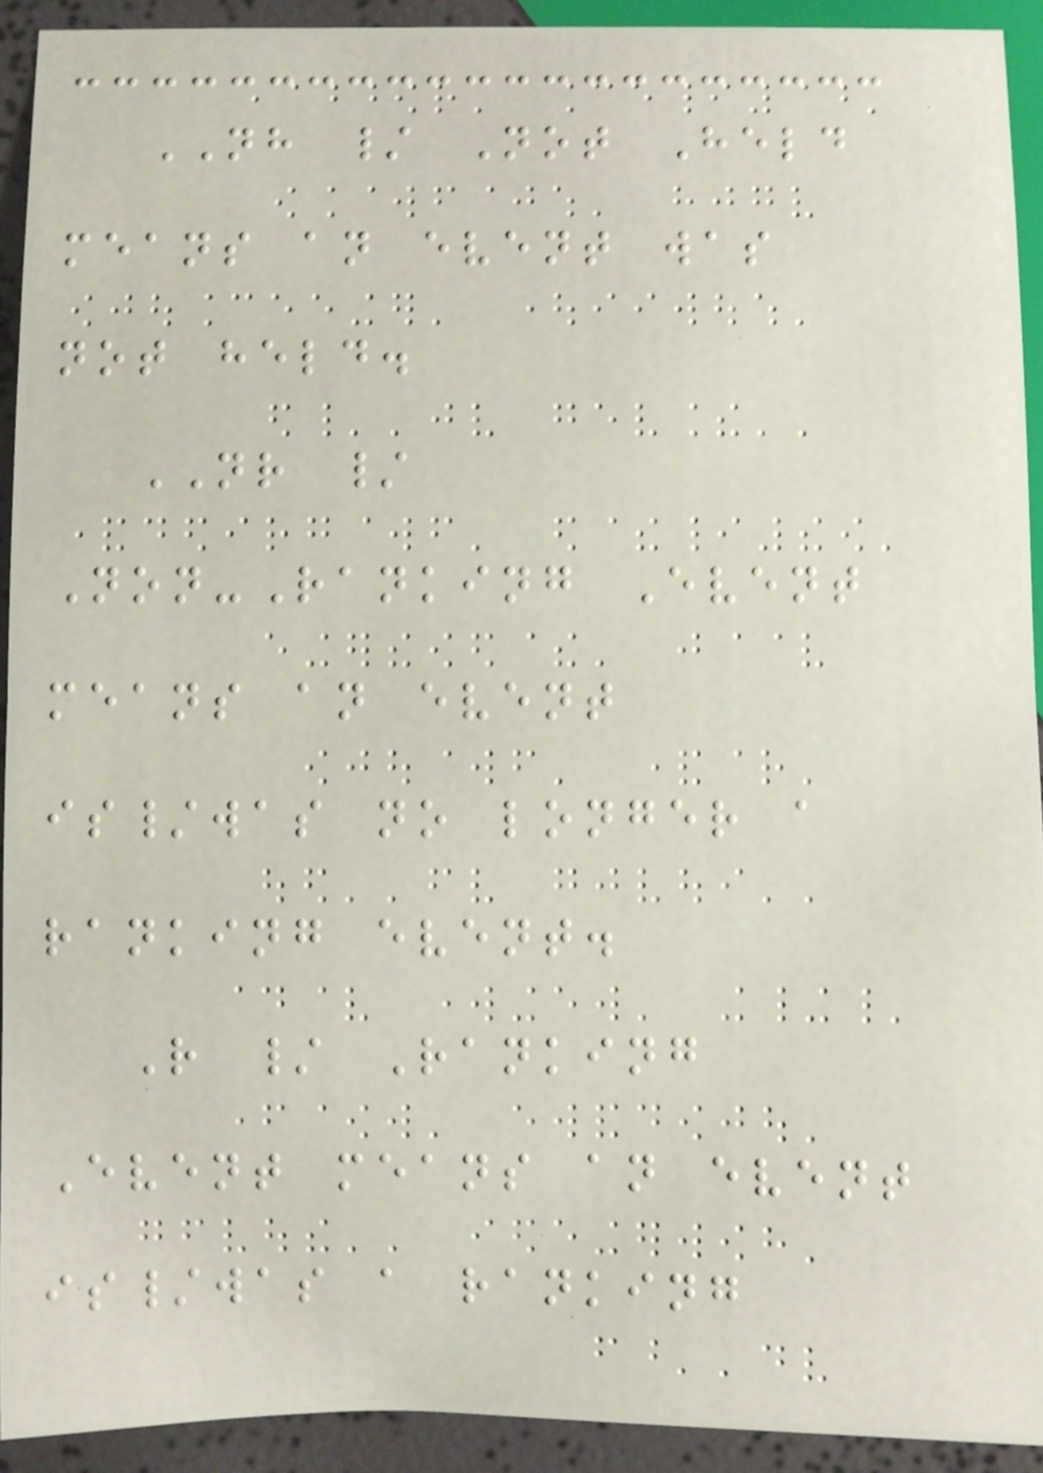NH / Not Held
means an event was
not held.
NR /
Non-Ranking Event
means an event
is/was no longer a
ranking event.
R / Ranking
Event means an event
is/was a ranking
